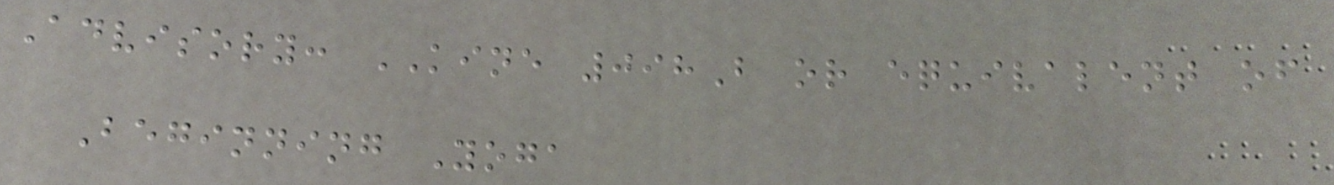Advisory: KINE 098B or equivalent of
Beginning Yoga
